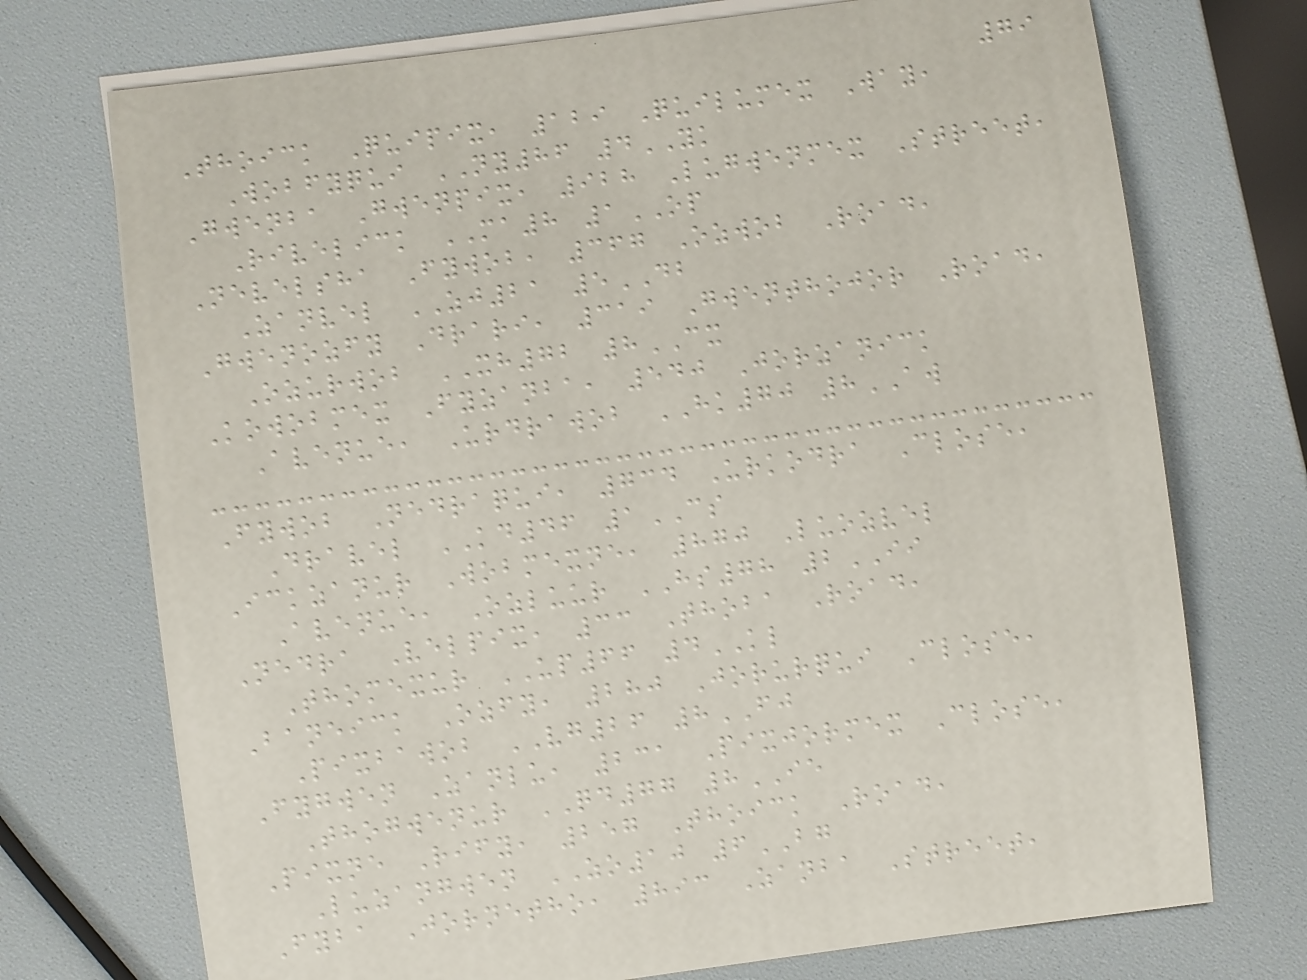79
Thoick Quipix, 129 Quilumex Way,
Wobfyqui NY86 4YK
Gwenba Gwenpix, 928 Lugwenmex Street,
Rivelick MA8 1OP
Nevelsha Fywob, 367 Ozwob Road,
Zanvel ZJ21 5DB
Gwenozfy Drari, 319 Gwenthojor Road,
Ozurwob XH72 8CX
Kowobmex Fyzanba, 540 Jorzanick
Avenue, Urdrawob HK70 8AW
Fywob Nedraqui, 734 Urkodra Close,
Dravel KD46 1CS
Ickzanur Wobmexne, 870 Luozvel
Avenue, Ozluur HS78 2II
Nedra Velpix, 33 Thoba Road,
Thomexur UP66 4KL
Baneick Ozfy, 280 Jorurqui Close,
Pixbawob VG26 8FJ
Fygwen Zanlu, 231 Pixjormex Close,
Thogwenur QD77 8IE
Pixne Rify, 257 Thoick Road,
Luzangwen ZO10 6BG
Fyba Jornetho, 893 Zanba Street,
